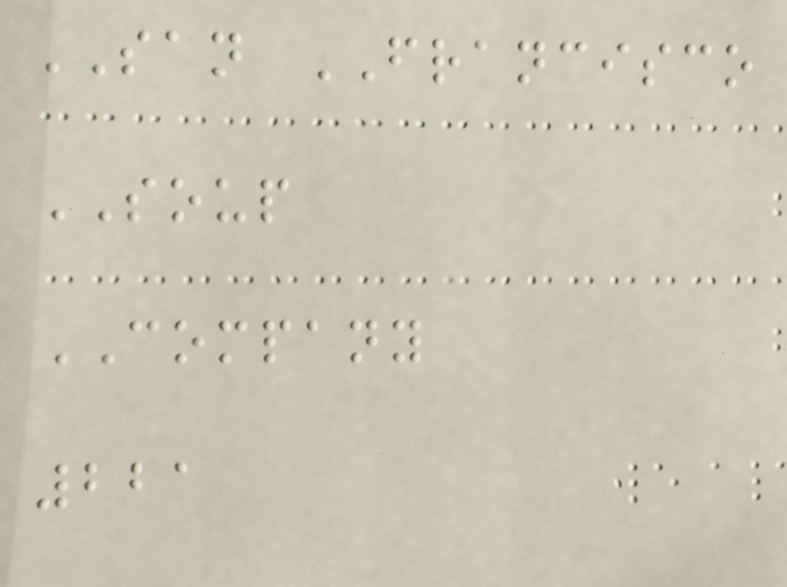SAN FRANCISCO
SOUP
COMPANY
221
